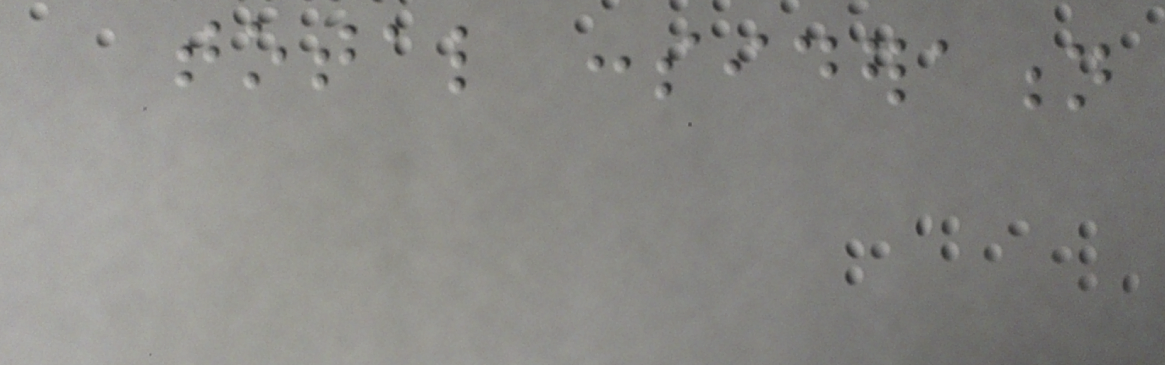total consideration
